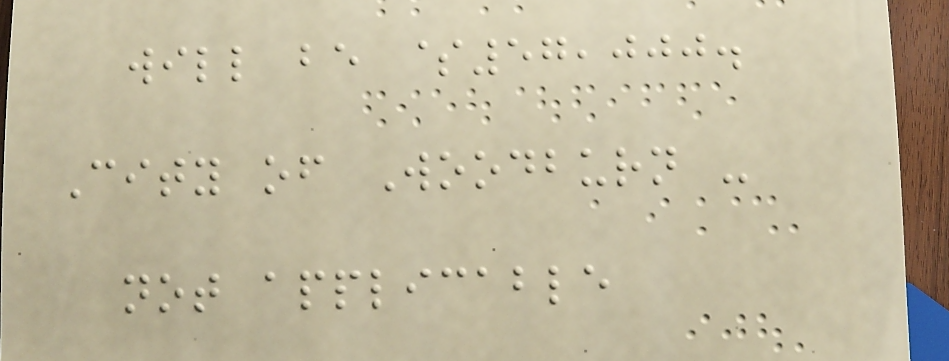will be $57,000.
City of Woodburn -
not applicable
